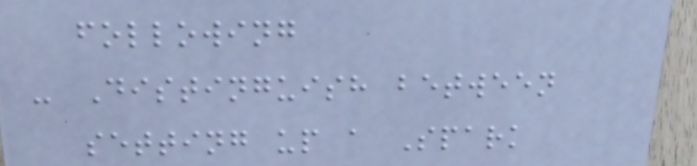following
- Distinguish between
setting up a Spark
